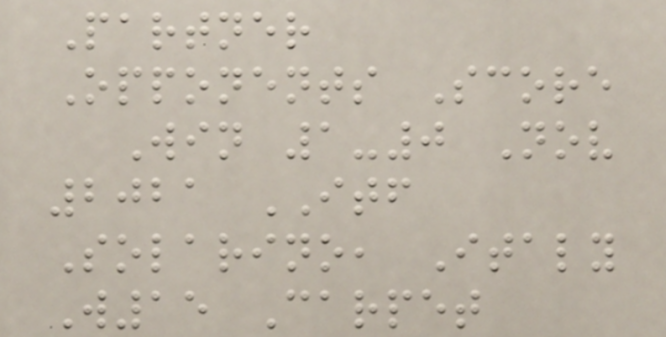Partner
Opponents Score
Win 1-0 Nov
2021 ITF
Solarino, Italy
W15 Carpet
